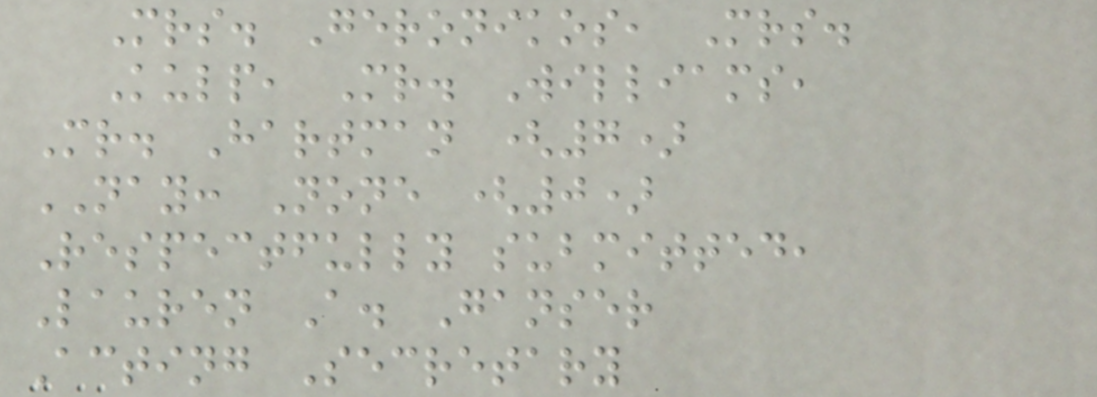Mrs. Geronikos, Mrs.
Kulp, Mr. Williams,
Mr. Hartman (7)
NAY: None (0)
Respectfully submitted,
Lauren A. Ganser
Acting Secretary
